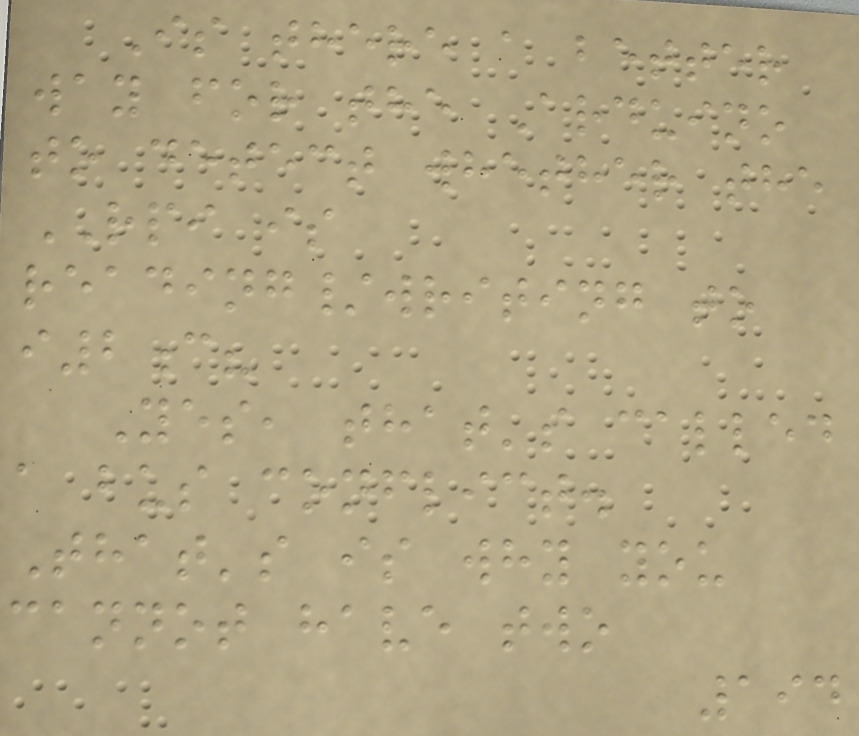Is there a better
way for the Arduino
to detect whether the
RPI is
reading/writing to
i2c?
Yes, that's called
a bus conflict.
That's is why you
cannot have two
194
